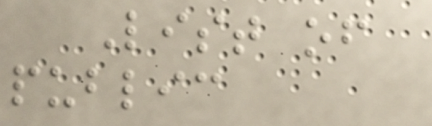List of
public
